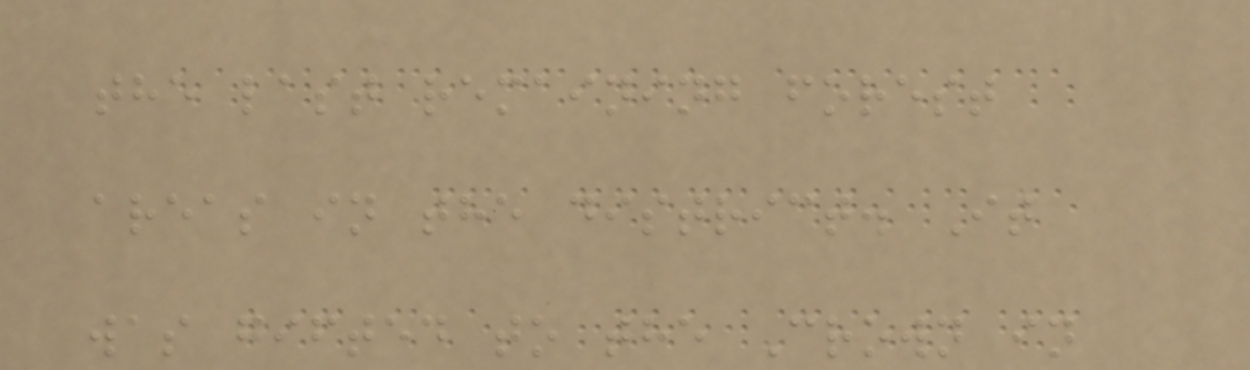the last remaining forest
areas in the district. It
was gifted to the Crown in
